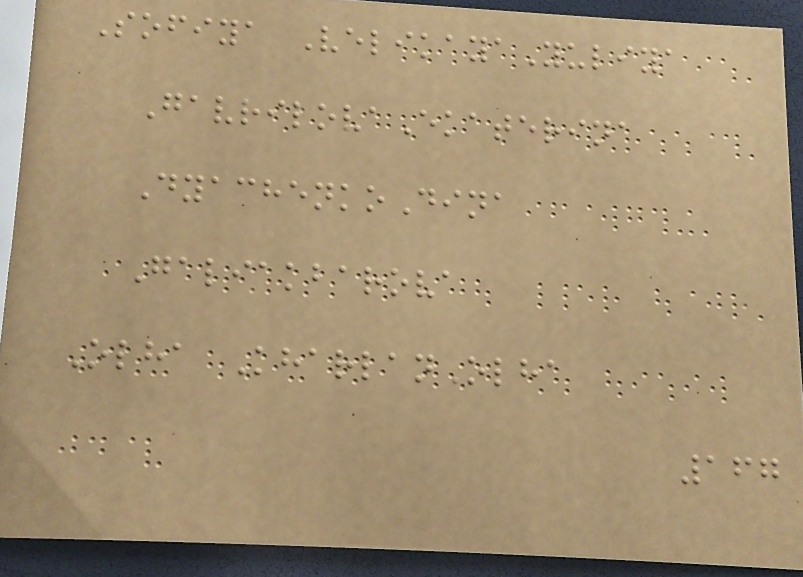Sofiya VelikayaYuliya
GavrilovaEkaterina
DyachenkoDina
Galiakbarova
Olha KharlanOlha
167
